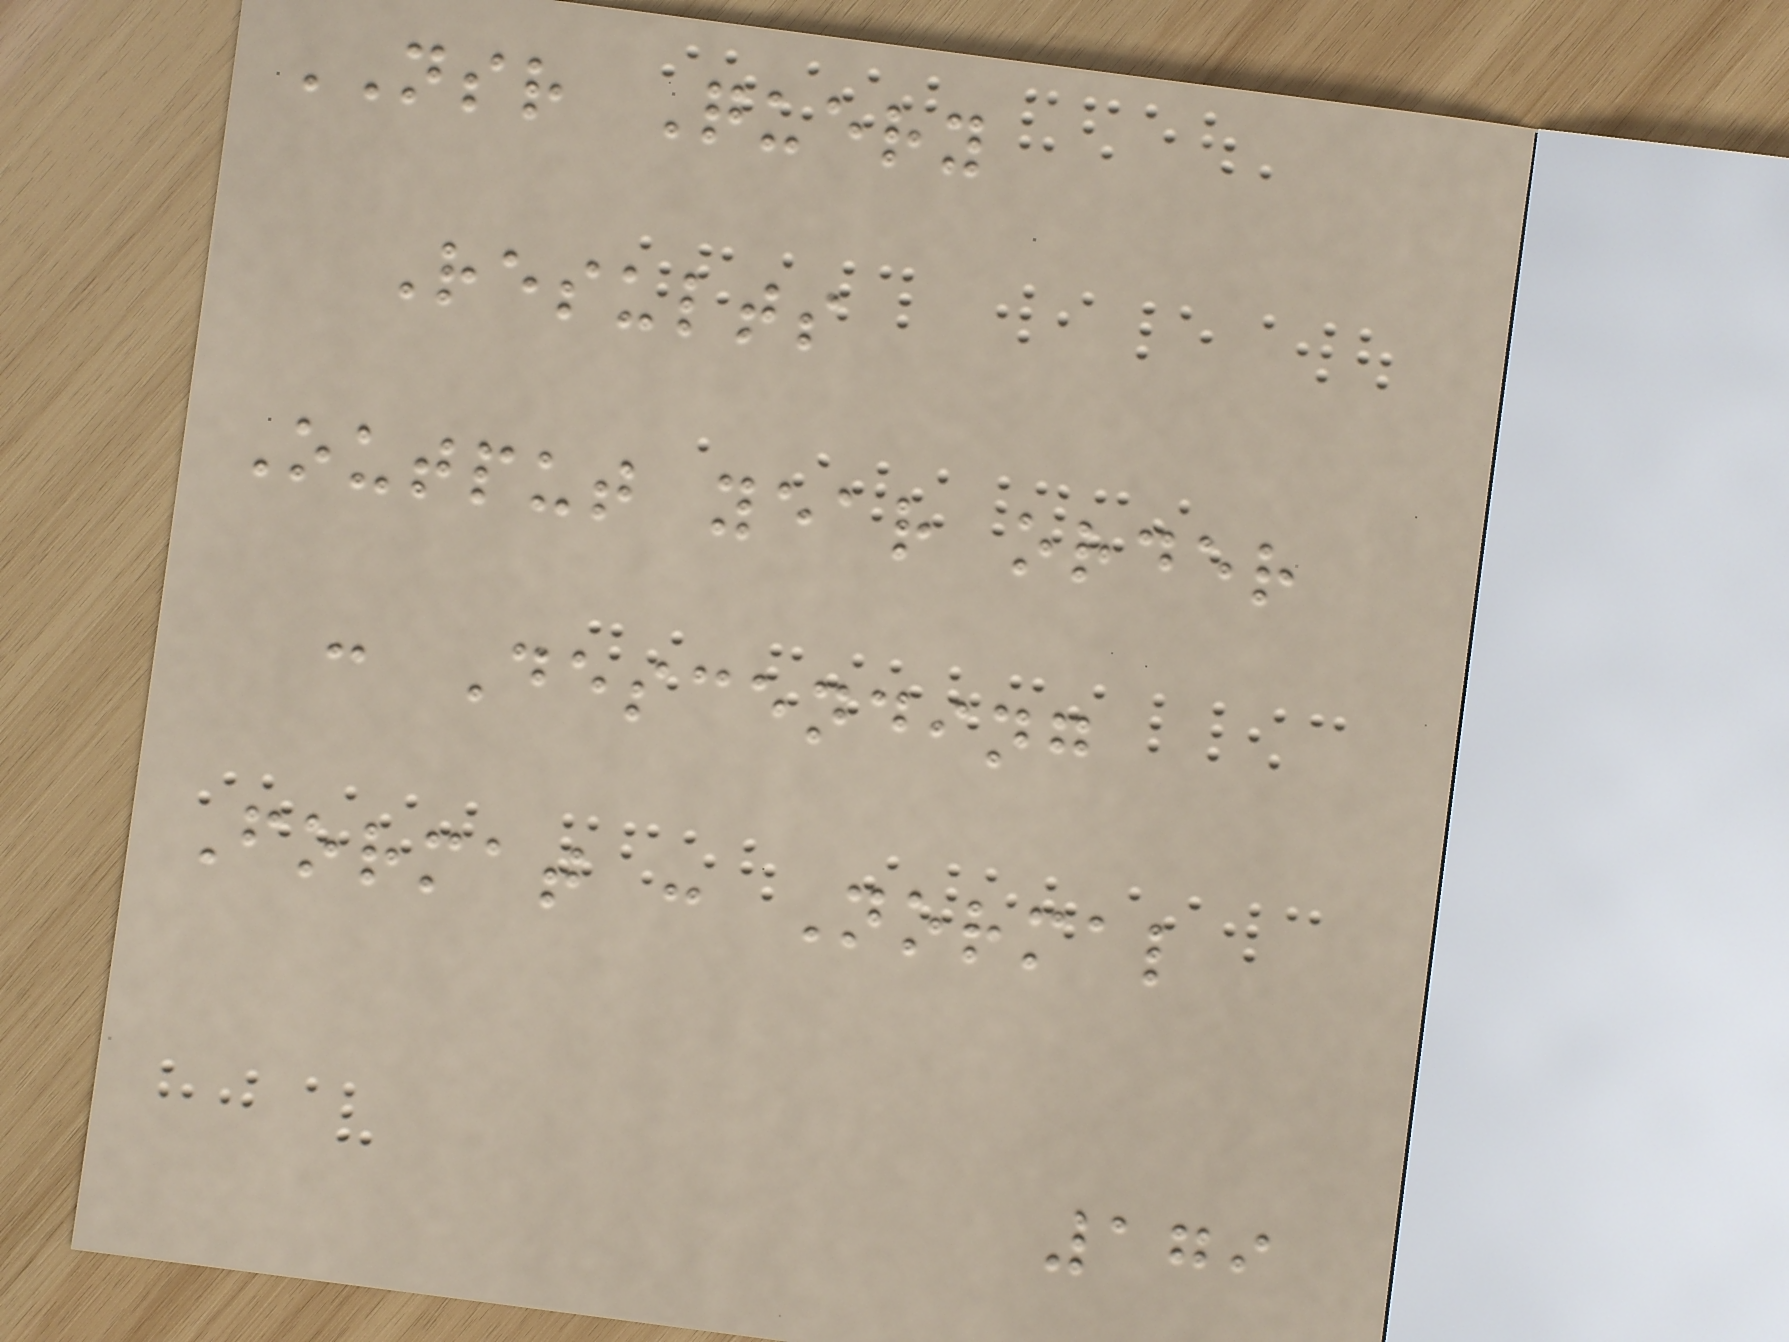NSR Query
Results
Output year order
: Descending
Format : Normal
179
